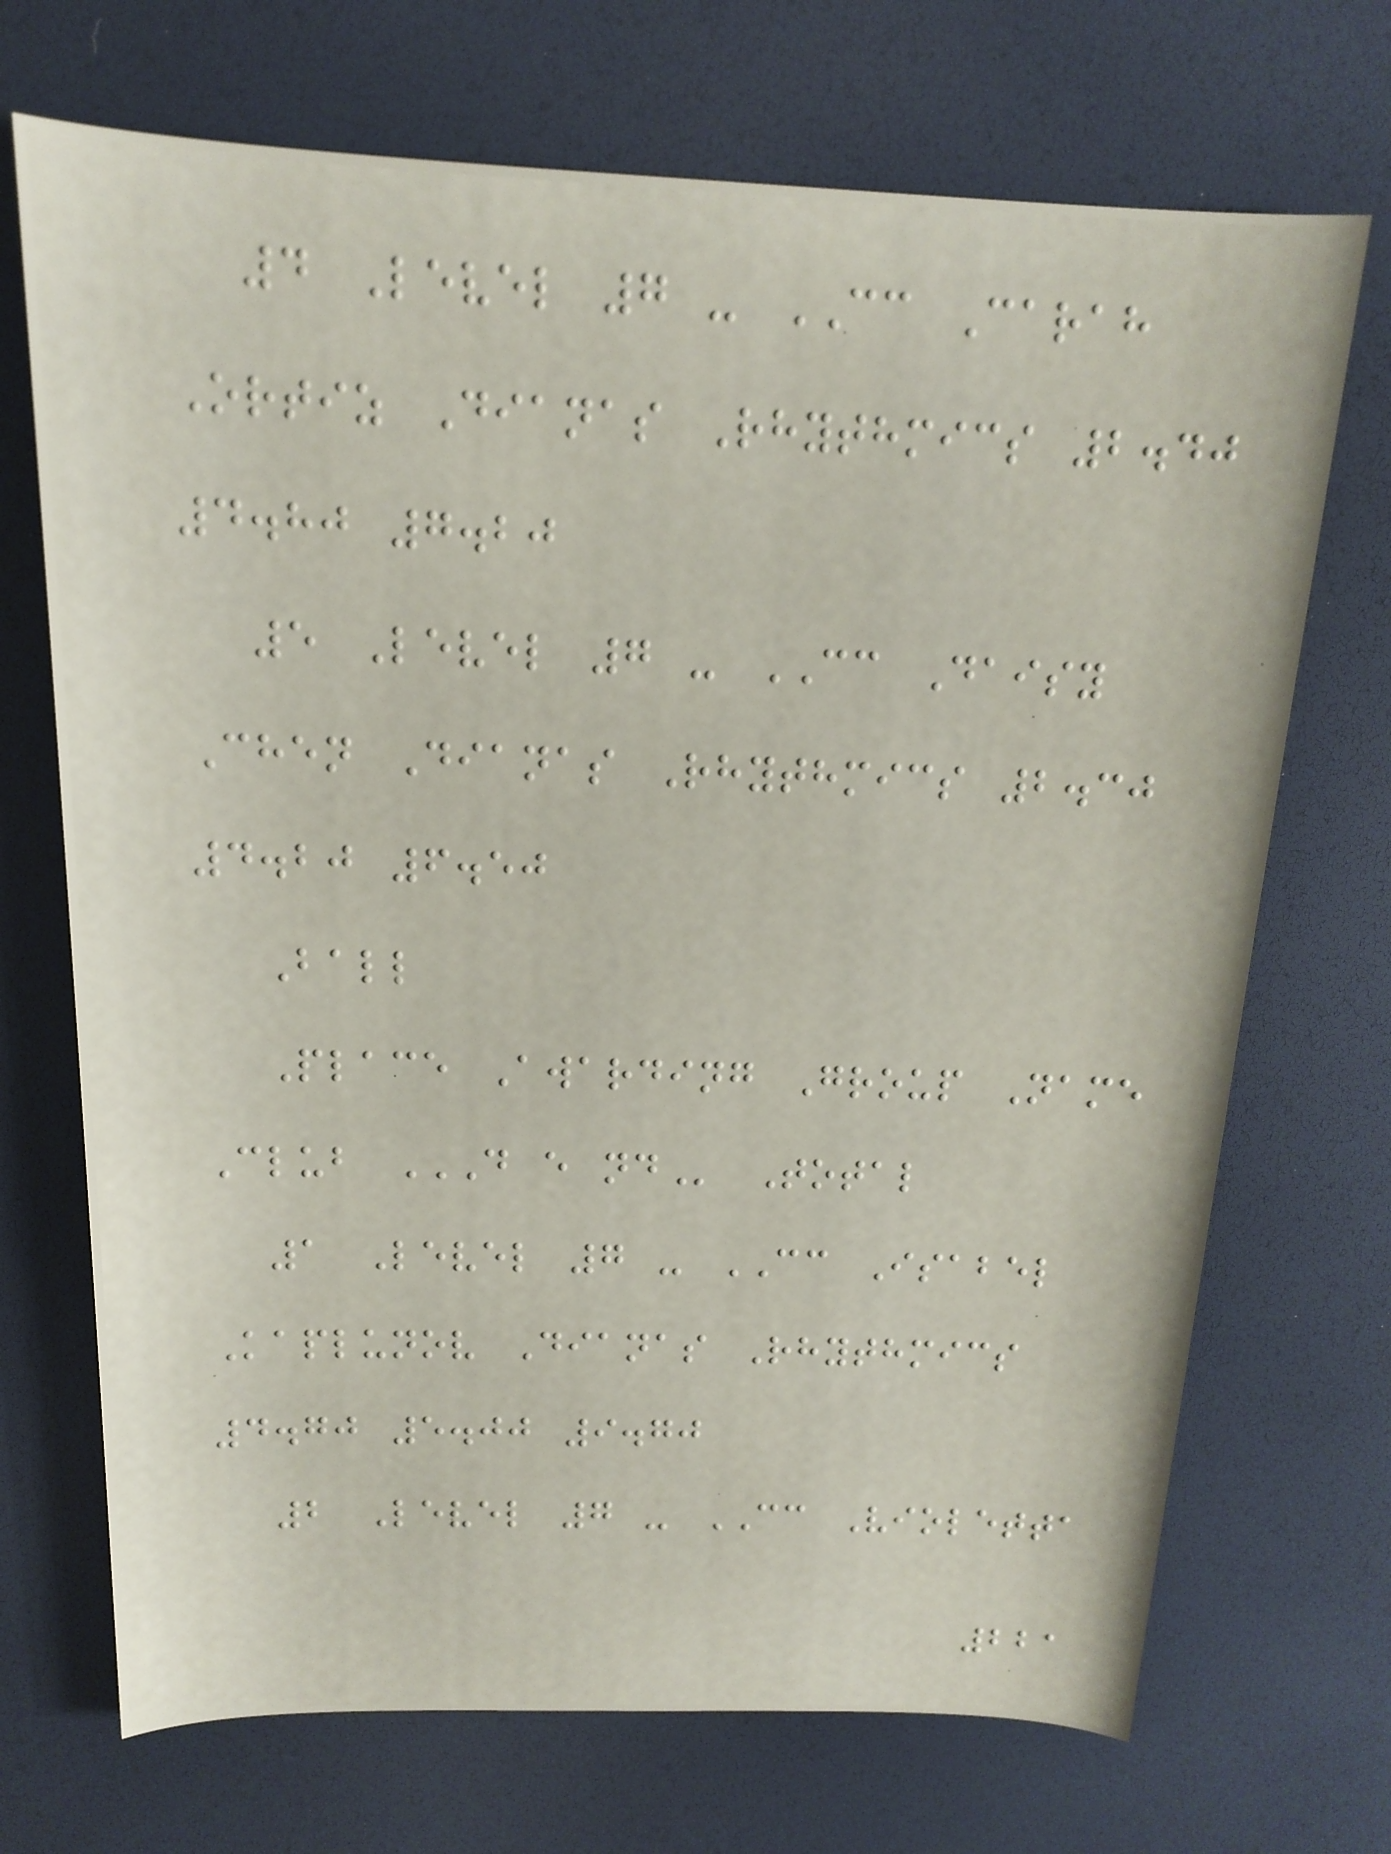4 Level 7 - CC Carah
Ortiz Dianas Rhythmics 2.40
4.80 7.20
5 Level 7 - CC Daisy
Chen Dianas Rhythmics 2.30
4.20 6.50
Ball
Place Awarding Group Name
Club D E ND Total
1 Level 7 - CC Isabel
Kaplunov Dianas Rhythmics
4.70 5.00 9.70
2 Level 7 - CC Violetta
221
